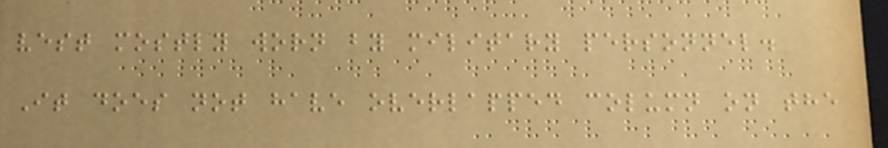vest mostly worn by military personnel.
It does not have overlapped column on the
